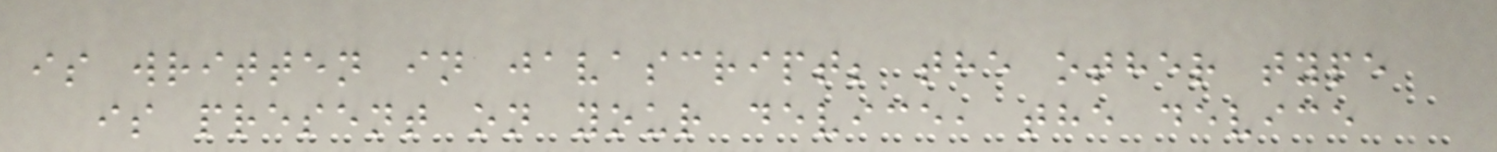is written in javascript; the other type
is present on your device, the device
